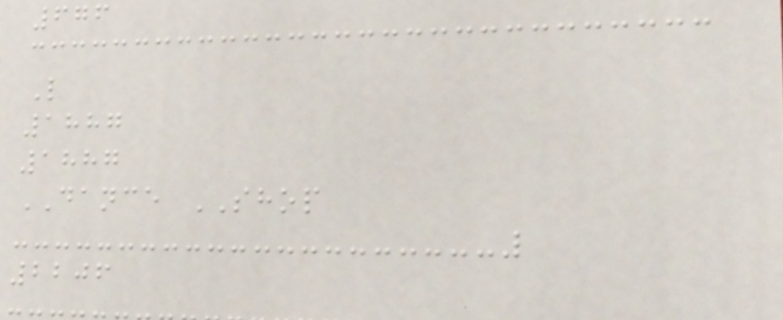676
L
1887
1887
DANCE SHOP
2206
